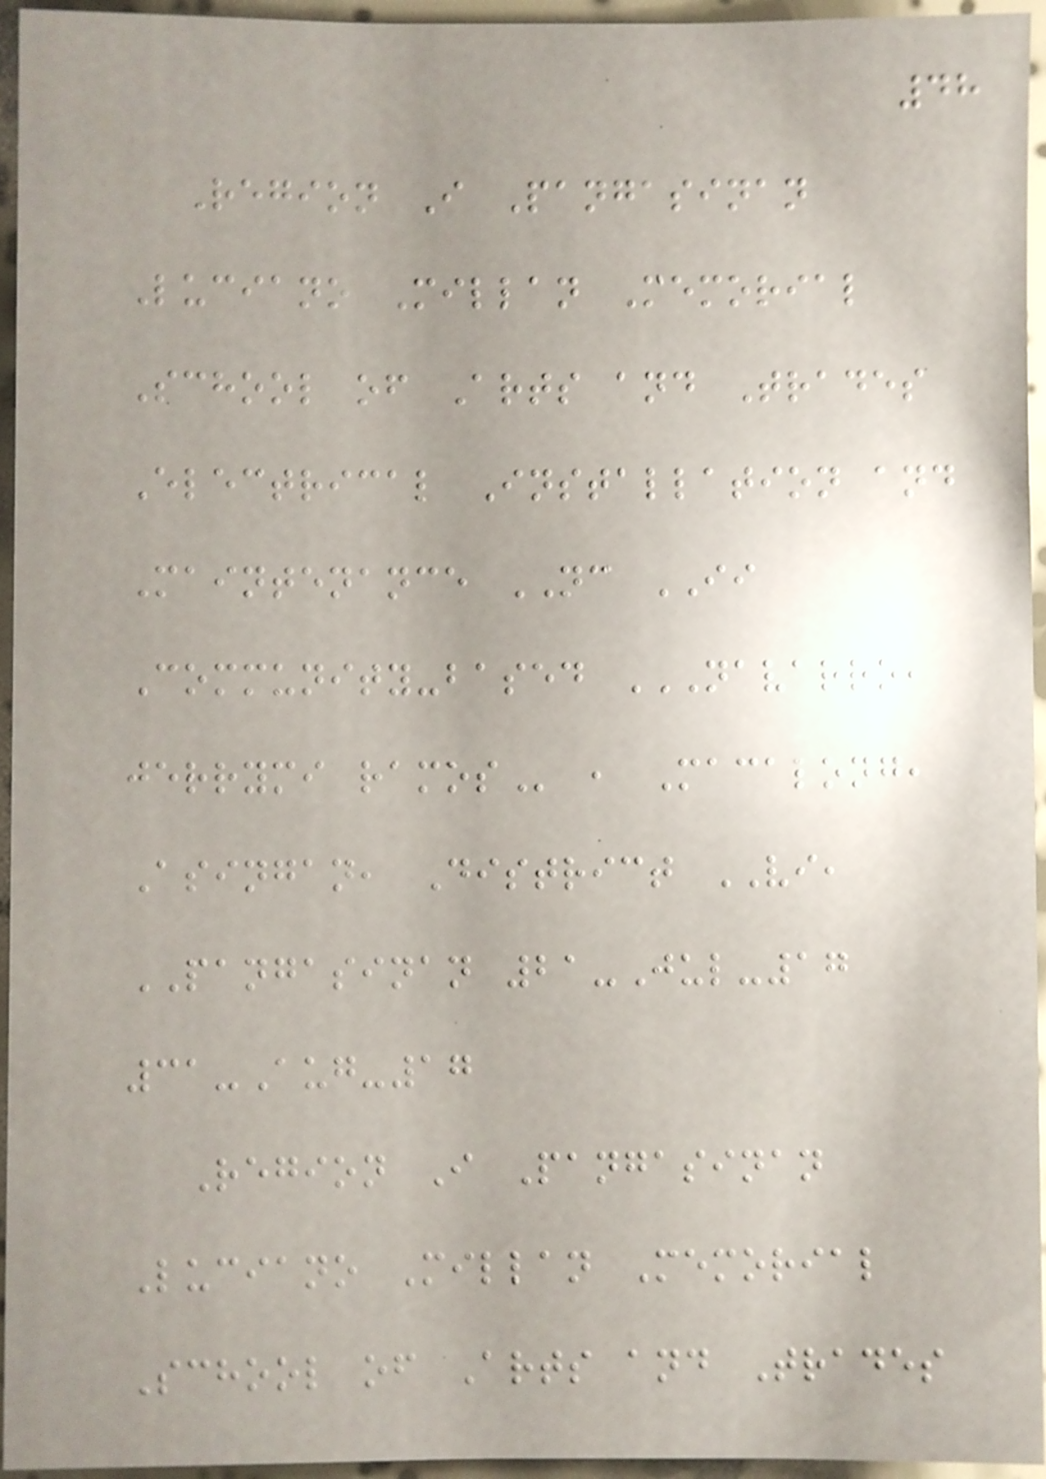48
Region I Pangasinan
Luciano Millan Memorial
School of Arts and Trades
Electrical Installation and
Maintenance NC II
Community-based NAVARRO,
JERRYMI RAMOS , Macalong,
Asingan, District VI,
PANGASINAN 21-Jul-17
31-Aug-17
Region I Pangasinan
Luciano Millan Memorial
School of Arts and Trades
